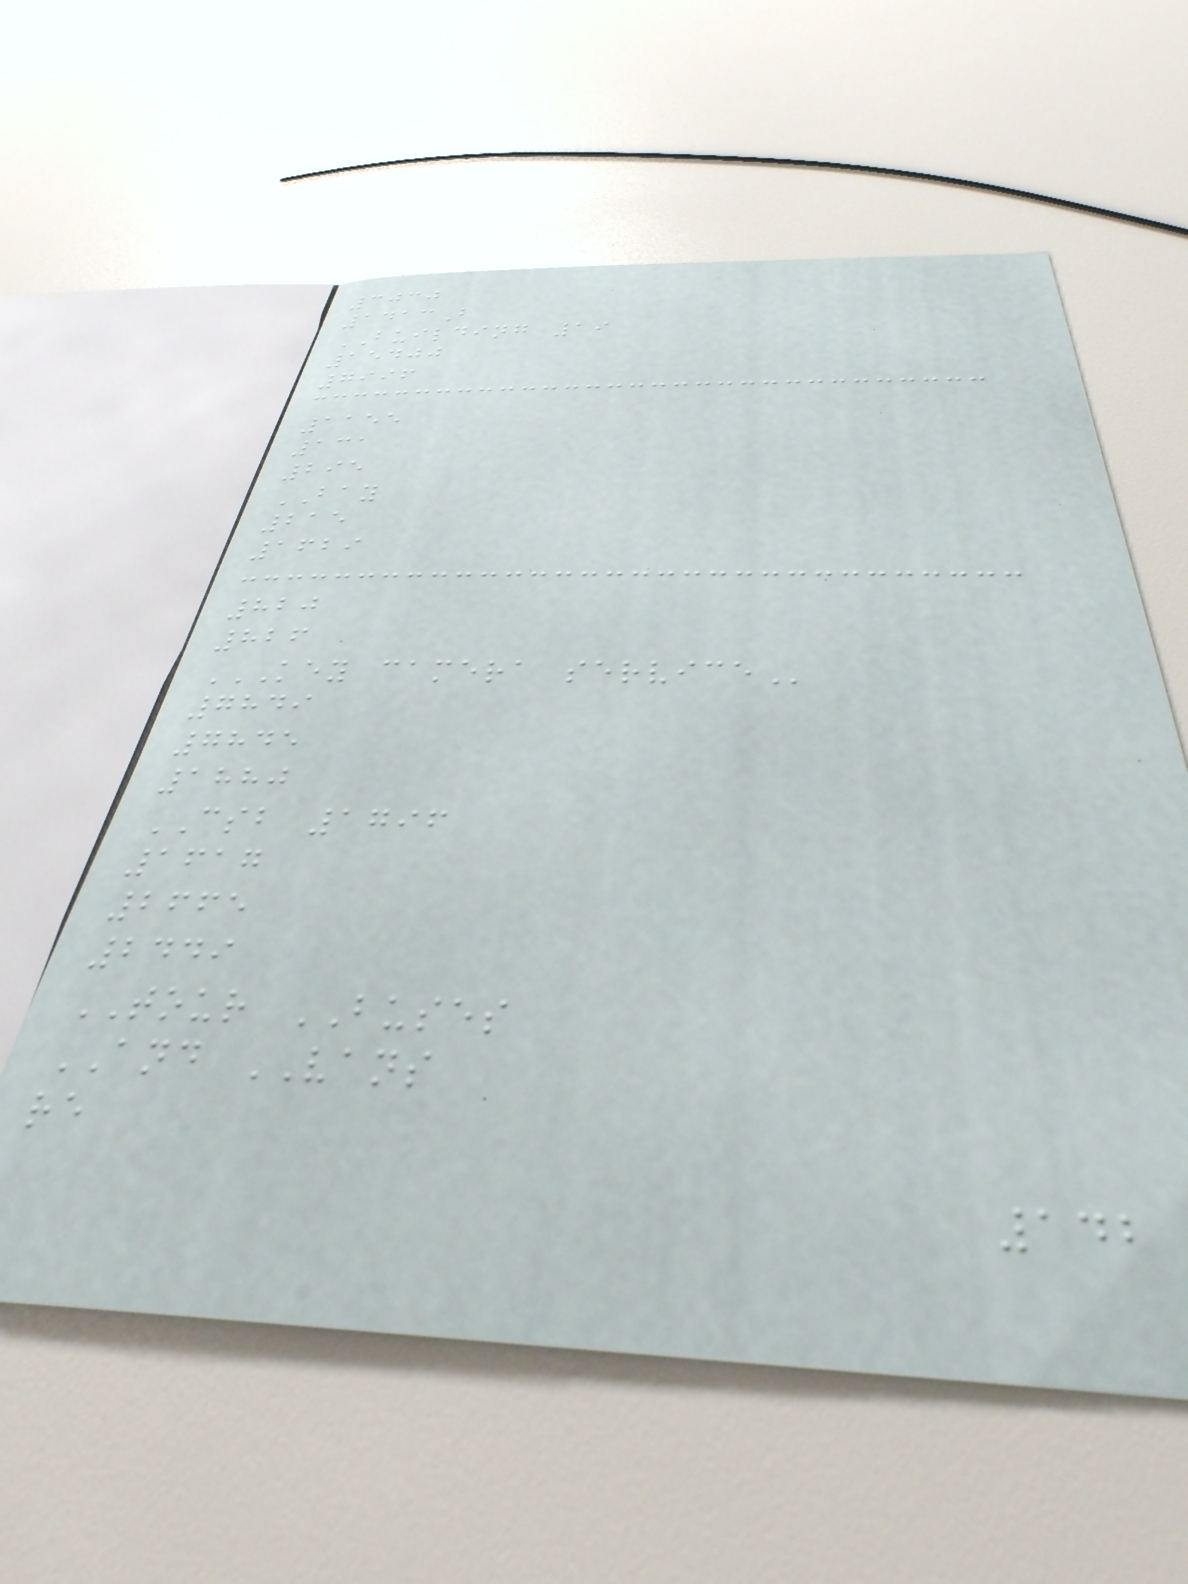3030
1413B
BUILDING 19
15400
7996
1155
131
295
BAY
215
1629
820
826
KEY CAMERA SERVICE
7849
7845
1880
CSB 1796
1617
2665
2449
TOUR BUSES
AND VANS
re
142
